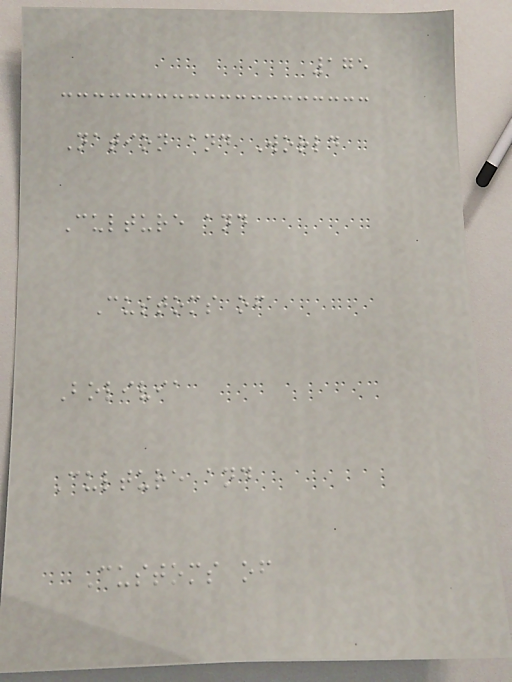175
Nation and World
Culture and
Customs of
Bolivia
Culture and
Customs of
